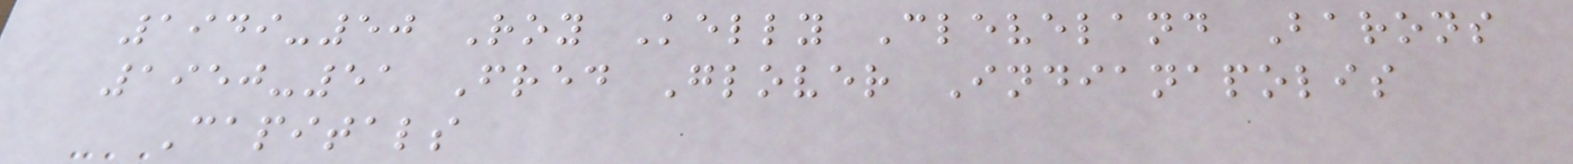1949-50 Roy Kelly Cleveland Barons
1950-51 Fred Glover Indianapolis
Capitals
